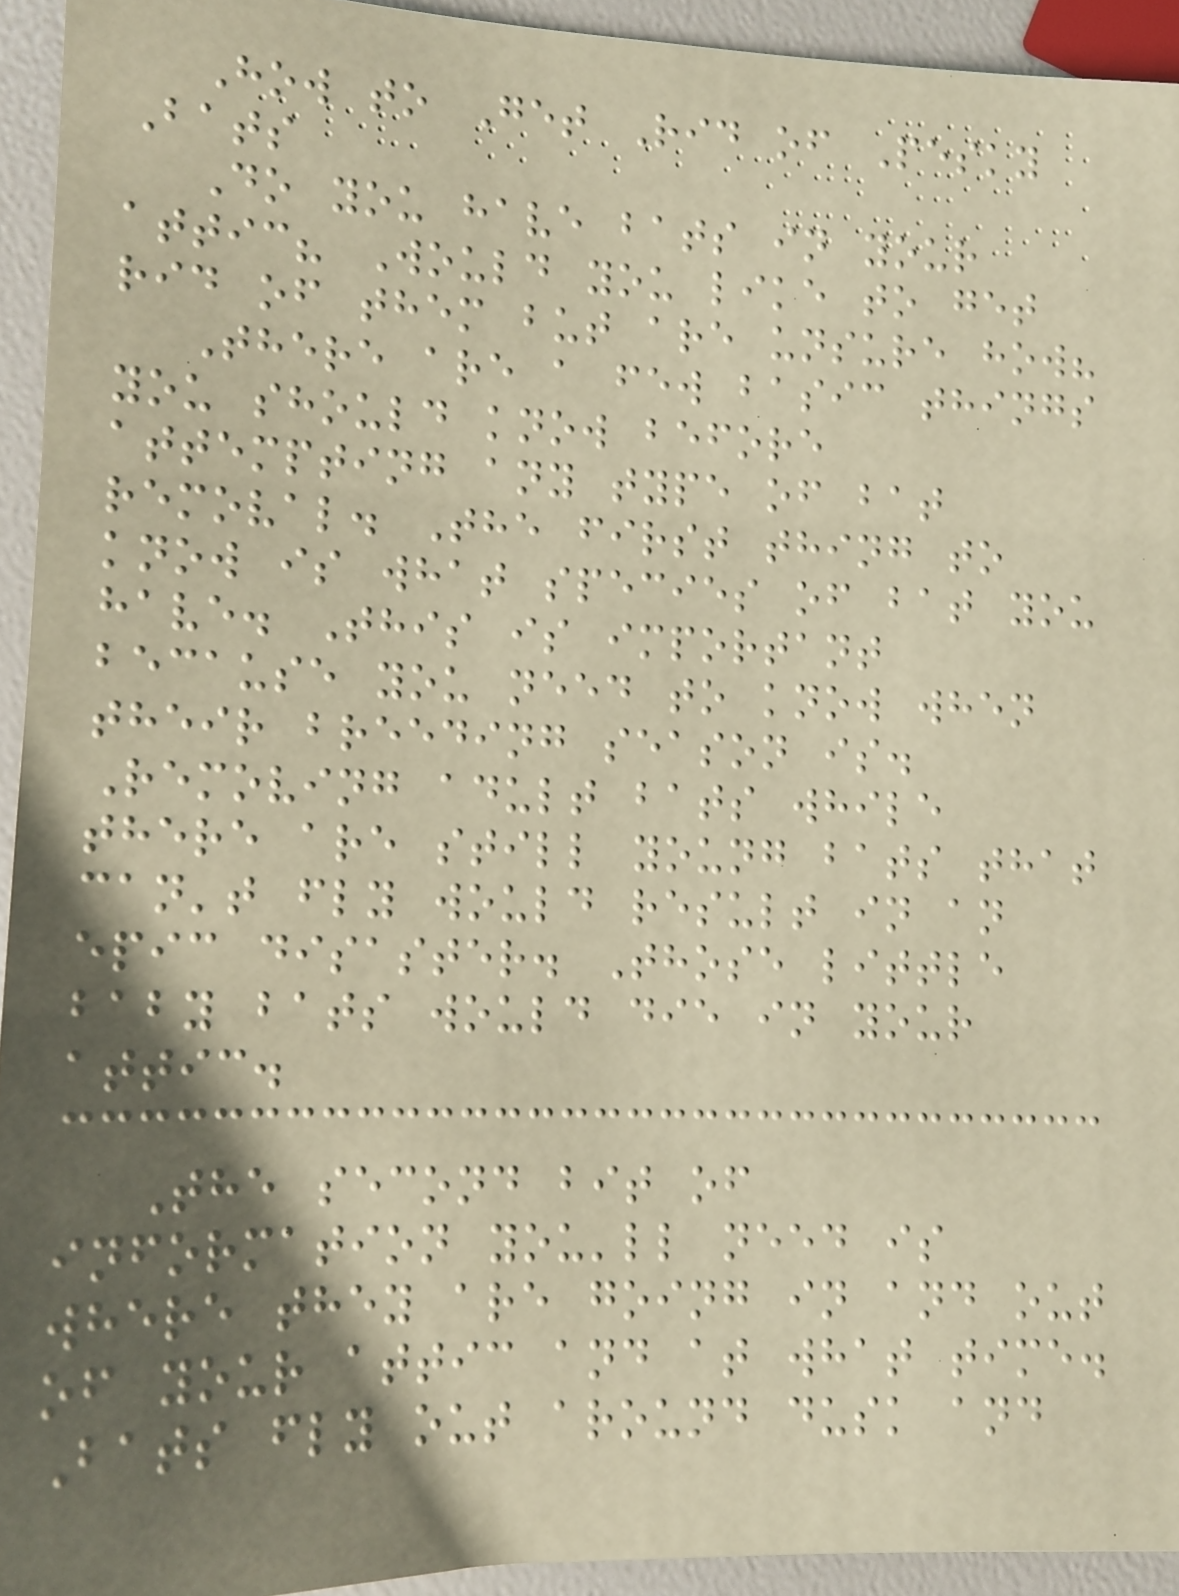How to Get Rid of Pesky
Bats
Do you have bats in your
attic? Would you like to get
rid of them but are unsure how?
There are a few basic things
you should know before
attempting any type of bat
removal. The first thing to
know is what species of bat you
have. This is important
because you need to know when
their breeding season is.
Removing adult bats while
there are still young bats that
can't fly would result in an
epic disaster. Those little
baby bats would die in your
attic.
The second bit of
information you'll need is
where they are going in and out
of your attic and at what time.
Bats fly out around dusk and
